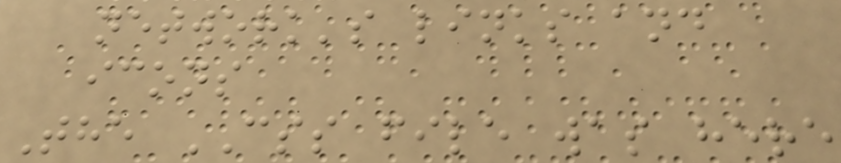network's links and
icons
The CSS file was here
